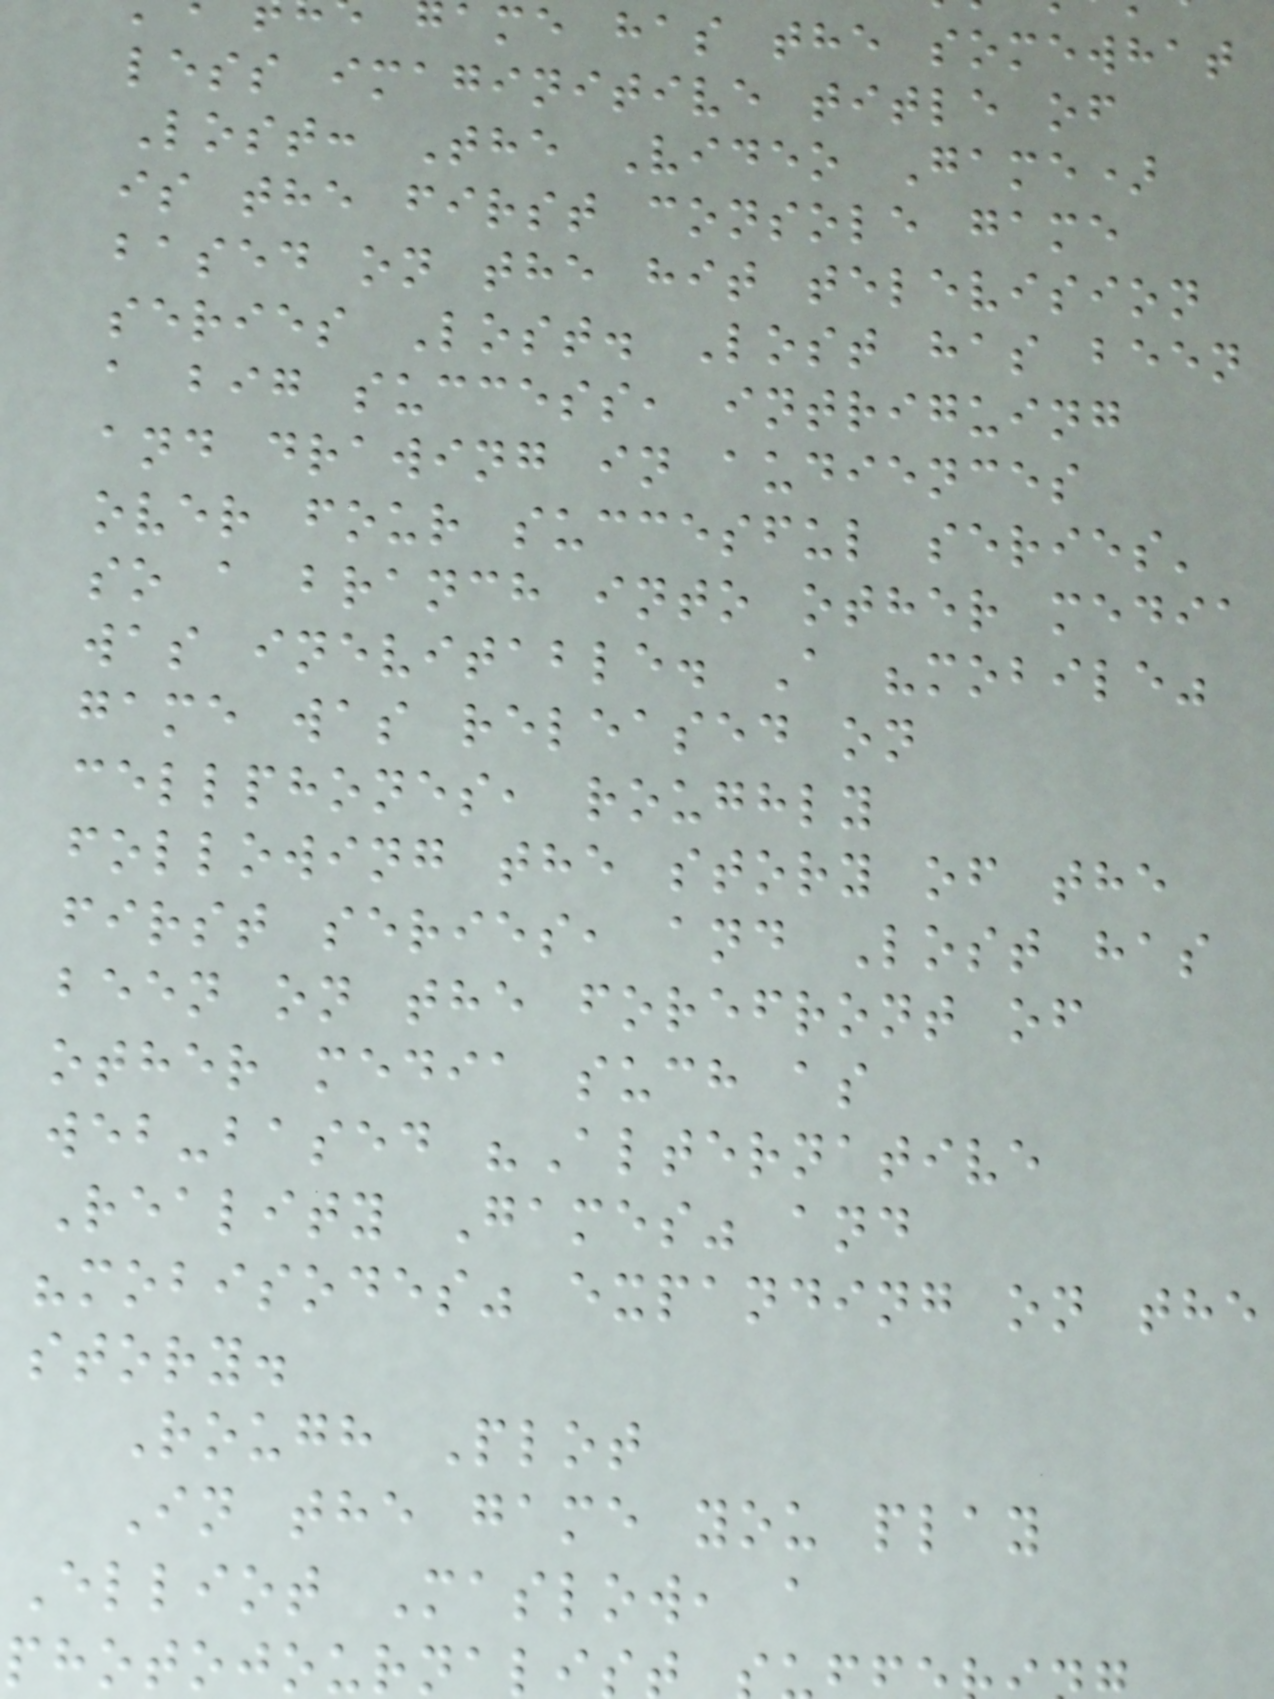ame has the somewhat
less imaginitive title of
Lost: The Video Game)
is the first console game
based on the hit television
series Lost. Lost has been
a big success, intriguing
and drawing in audiences
over four succesful series'
so a branch into other media
was inevitable. A "mobile"
game was released on
cellphones, roughly
following the story of the
first series, and Lost has
been on the forefront of
other media such as
web-based "Alternative
Reality Games" and
"mobisodes" expanding on the
story.
Rough Plot
In the game you play
Elliot Maslow, a
photojournali
